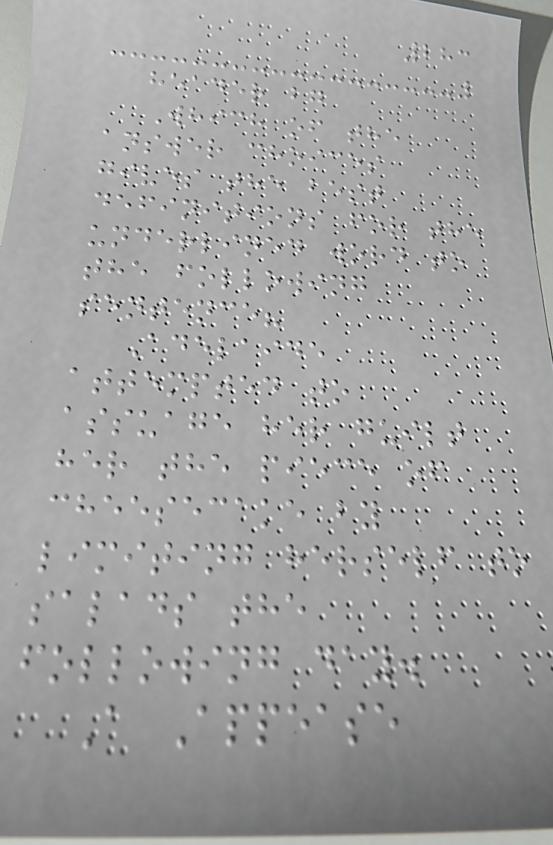283
header bg
Which of the
answer choices
gives the best
definitions for the
underlined word to
the following
sentence?
Adelaide
attempted to
assuage her guilt
her the piece of
cheesecake by
limiting herself to
salads the
following day.
A Appease
